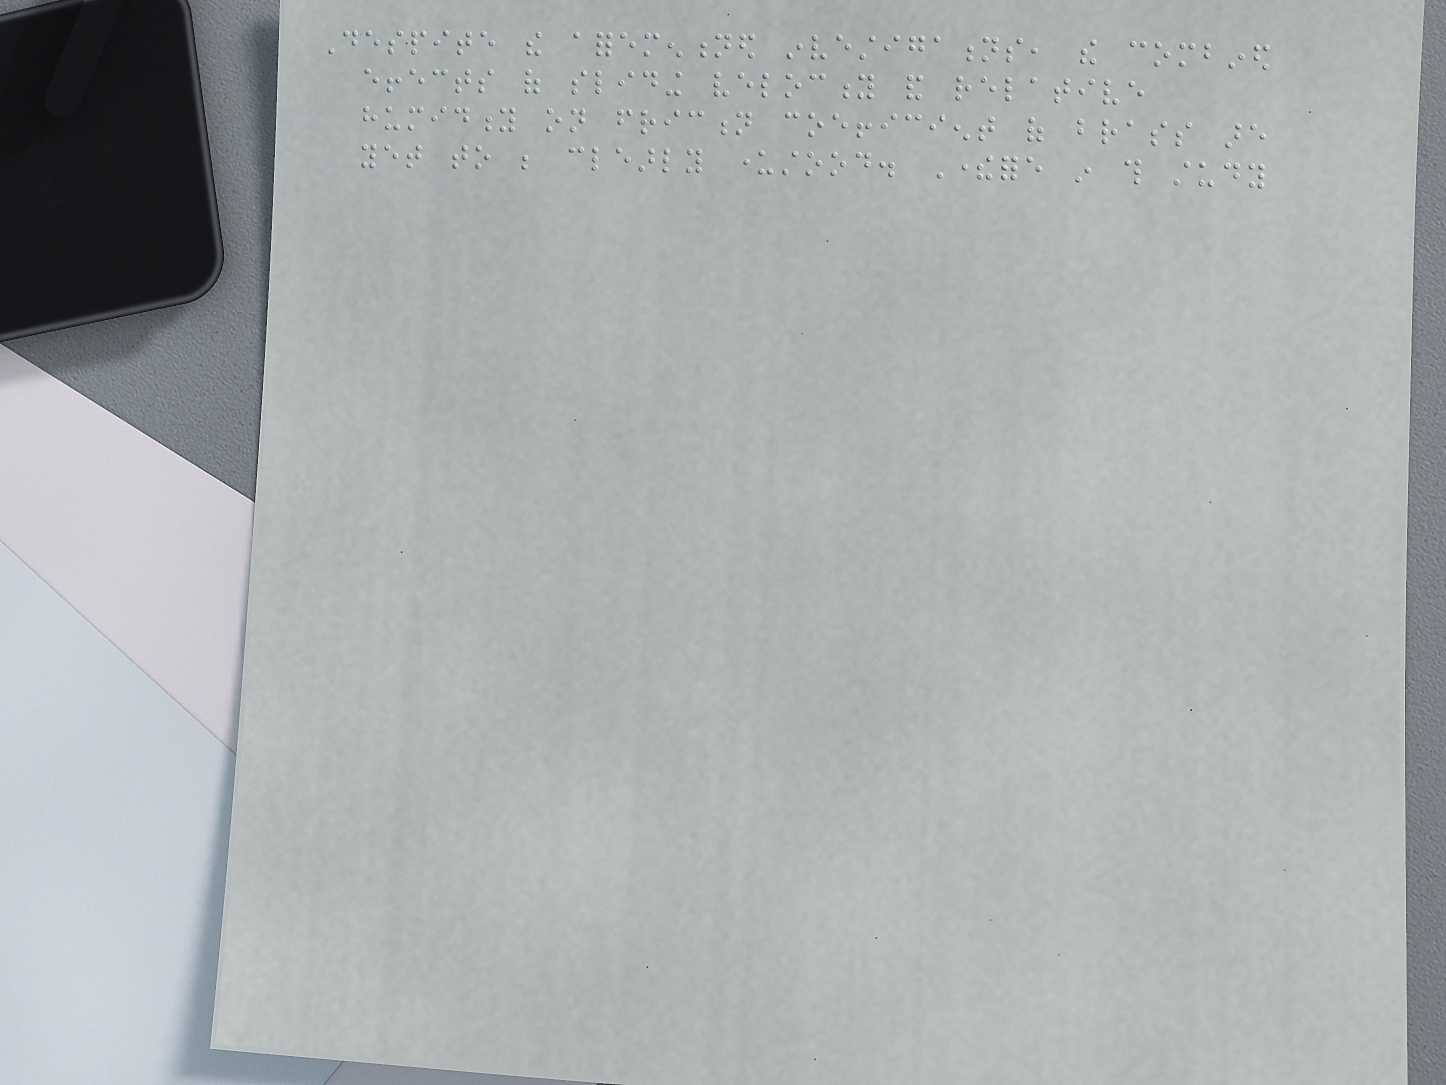Despite the aforementioned investigations, the combined
effects of sliding velocity and relative
humidity on friction coefficient of brass are
yet to be clearly understood. Therefore in this study
